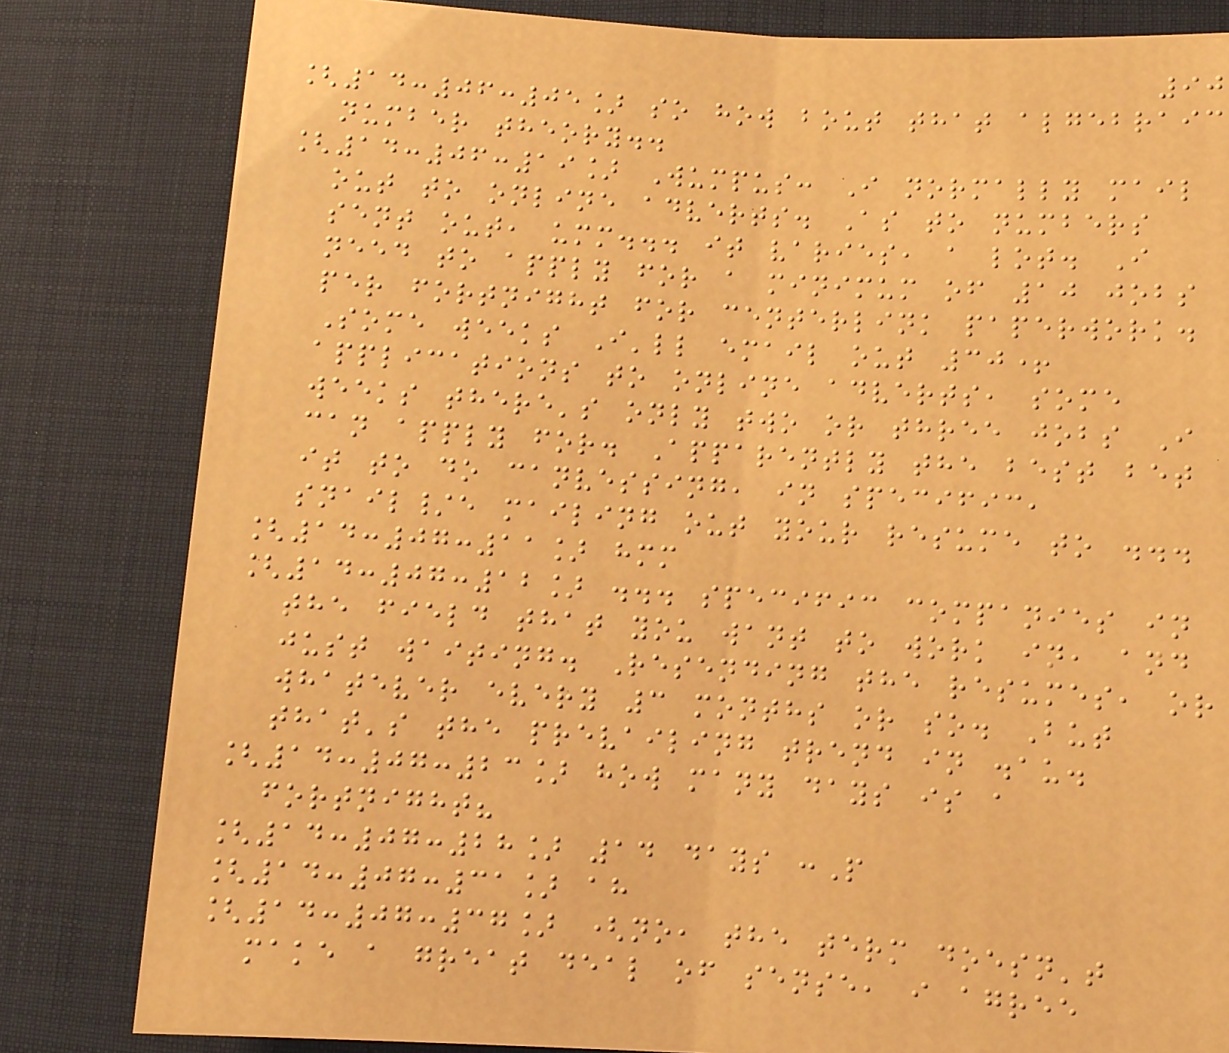90
[14:06:05] so how bout that algebraic
number theory..
[14:06:19] Wumpus: I normally mail
out to online adverts. As to numbers
sent out, umm... it varies, a lot. I
need to apply for a minimum of 10 jobs
per fortnight for centerlink paperwork.
Some weeks I'll email out 30+
applications to online adverts, some
weeks there's only two or three jobs I
can apply for. Apparently the best bet
it to do canvessing, in specific,
snail/e mailing out your resume to ...
[14:07:11] hmm
[14:07:12] ... specific companies in
the field that you want to work in, and
just waiting. Resending the resumes, or
whatever every 3 months or so. But
that's the prevailing trend in .au.
[14:07:23] how many days is a
fortnight?
[14:07:28] 14 days :P
[14:07:31] ah
[14:07:37] (no, the term doesn't
make a great deal of sense, i agree
